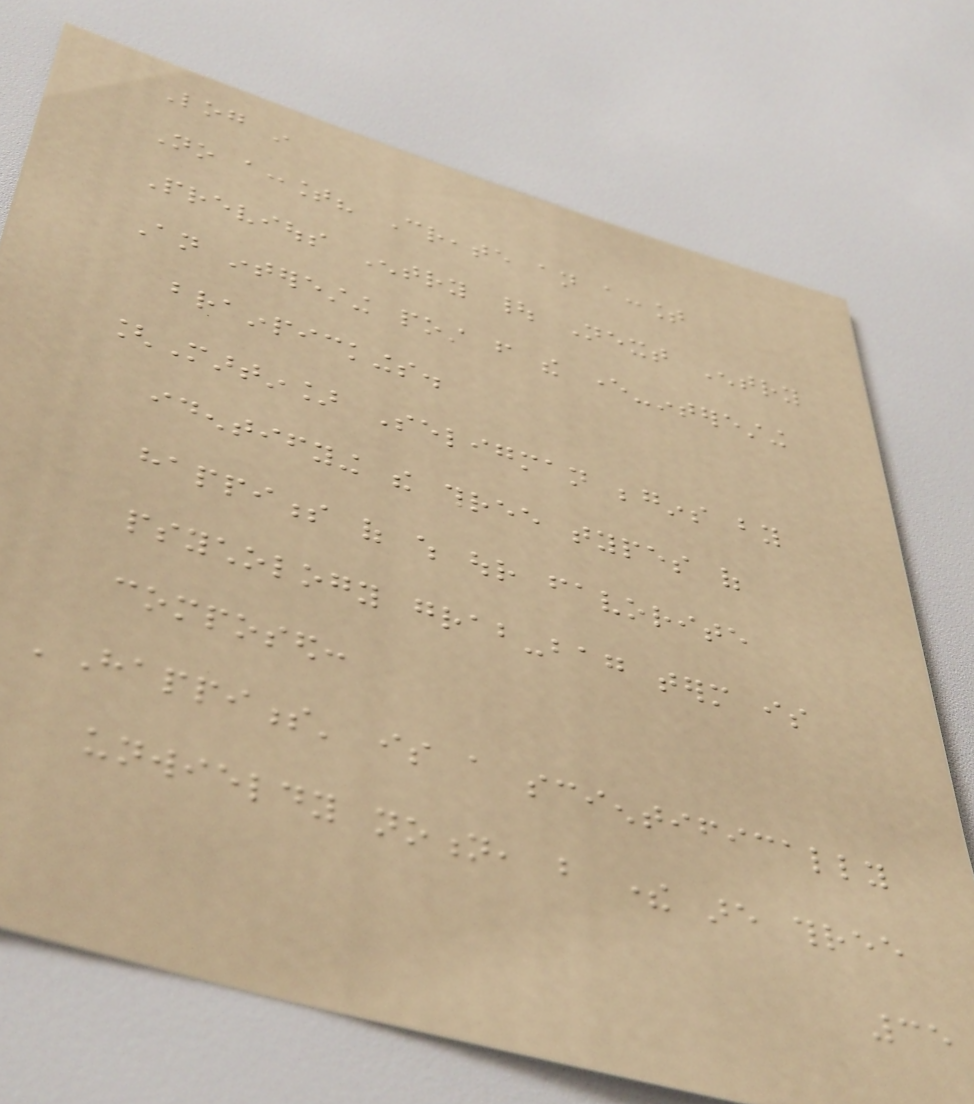Log in
No account? Create an account
Previous Entry | Next Entry
An interesting post from the ever-interesting
brainpickings.
[Martin] Seligman begins by
identifying the three types of
happiness of which our favorite
psychology grab-bag term is
composed:
'Happiness' is a scientifically
unwieldy notion, but there are three
35
